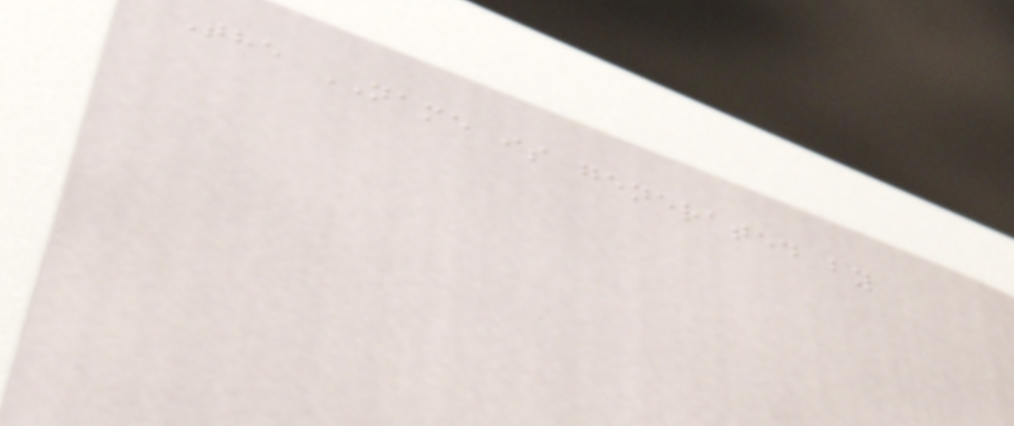The NAME is generated by
